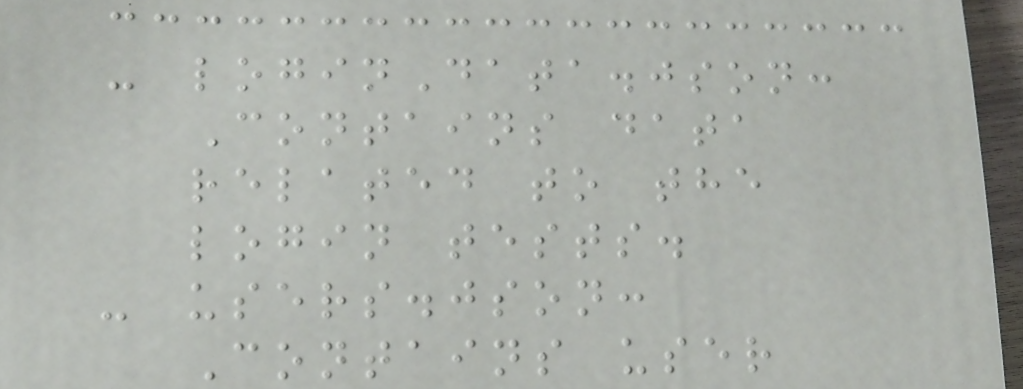- loginData.json:
Contains data
related to the
login tests.
- users.json:
Contains user
